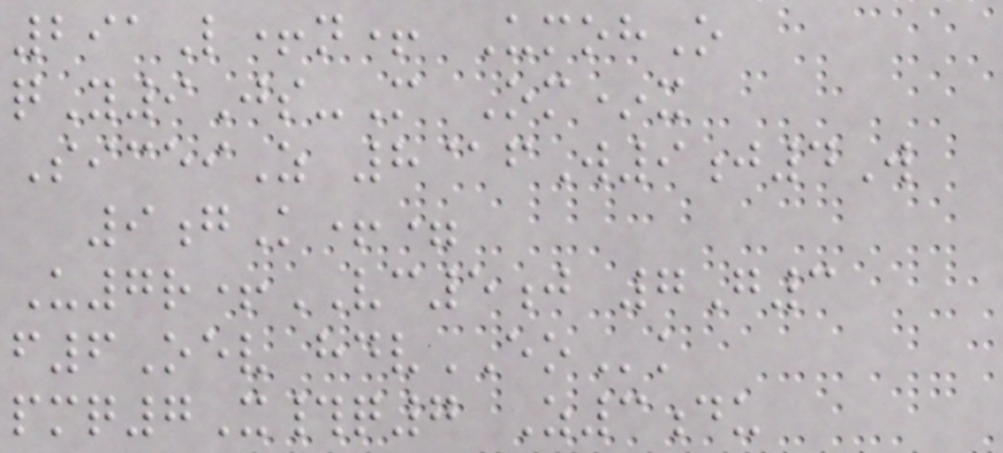291L+n+ UmohO
qY9Js-M Om*x
SiceiZ 8@fW9j4W
9gK+=
U7r+VC5j 7G3
f6Oev hdvEOk
pmq7X#q7 Z3du
